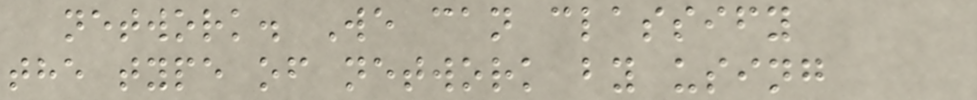network. We can classify
the type of network by using
